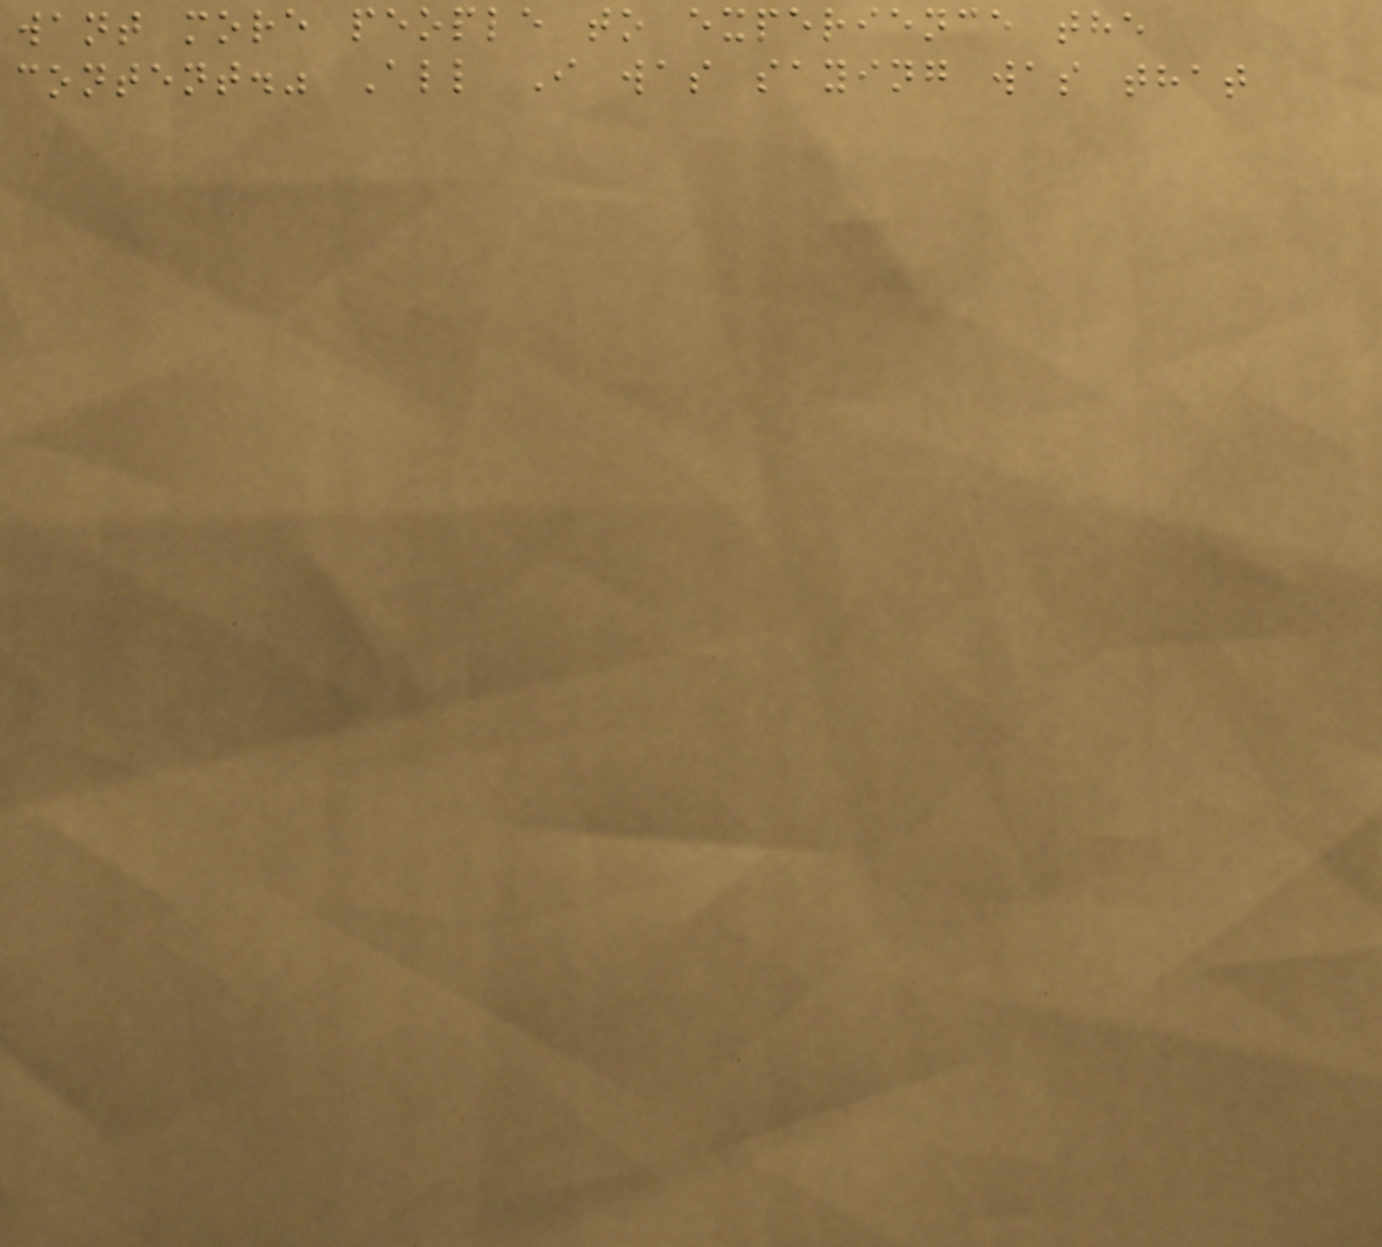want more people to experience the
content." All I was saying was that
